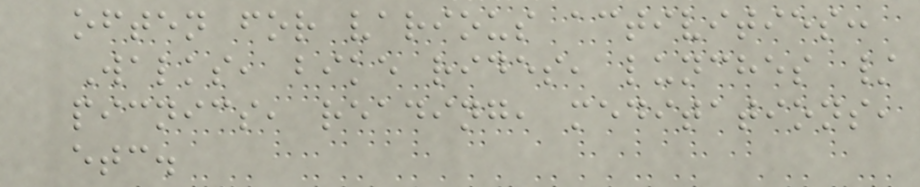often for various activities:
Walks, bike rides, lunches /
picnics, reading, meditations,
etc.
